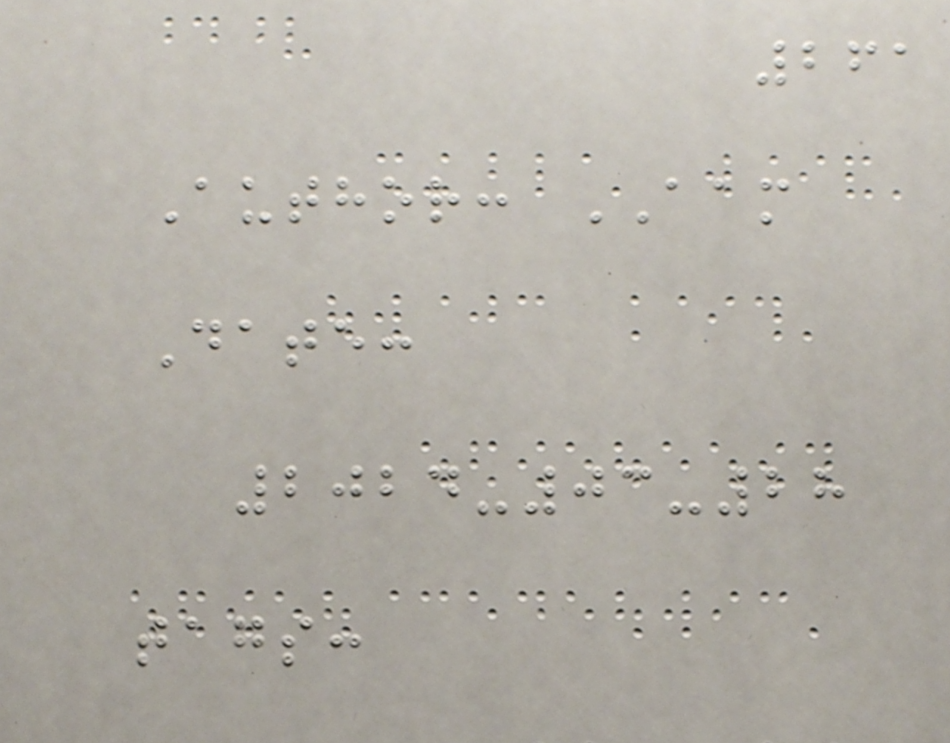261
Author: AAM
Date:
2024-03-28
tags:
